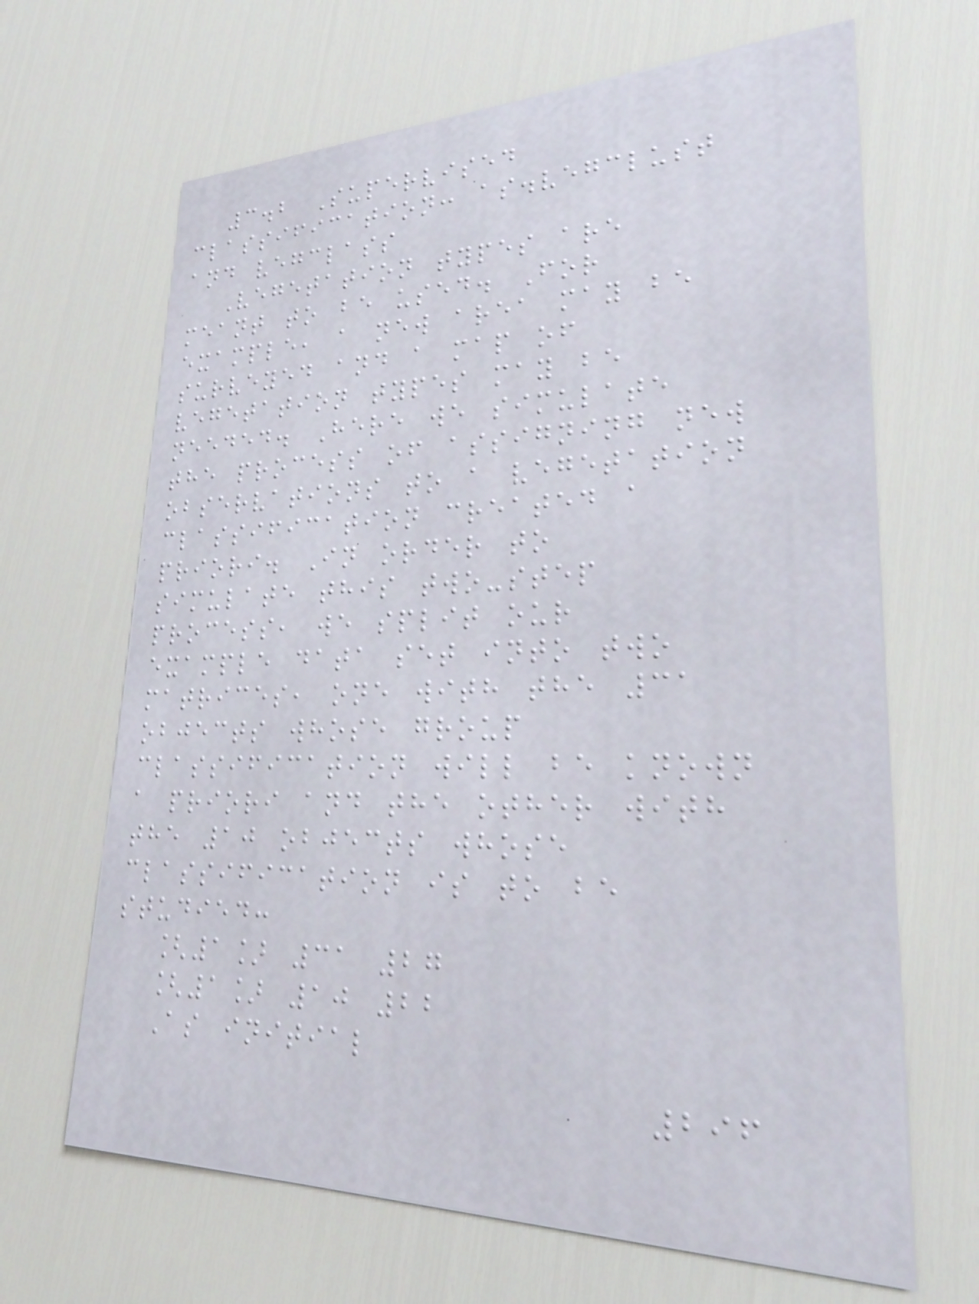3.2 Supervised
classification: as.vegclust
and vegclass
Vegetation types are
meant to be used. For
example, a new area may be
surveyed and a map of
vegetation types may be
needed. Here we simulate
the process of assigning new
observations to a vegetation
classification created a
priori. In order to
simulate this two-step
process, we split our
example data set into two
matrices, one with the 31
objects whose group
classification will be known
a priori and the other with
the 10 objects whose
classification is to be
studied:
[1] 31 27
[1] 10 22
As initial
296
